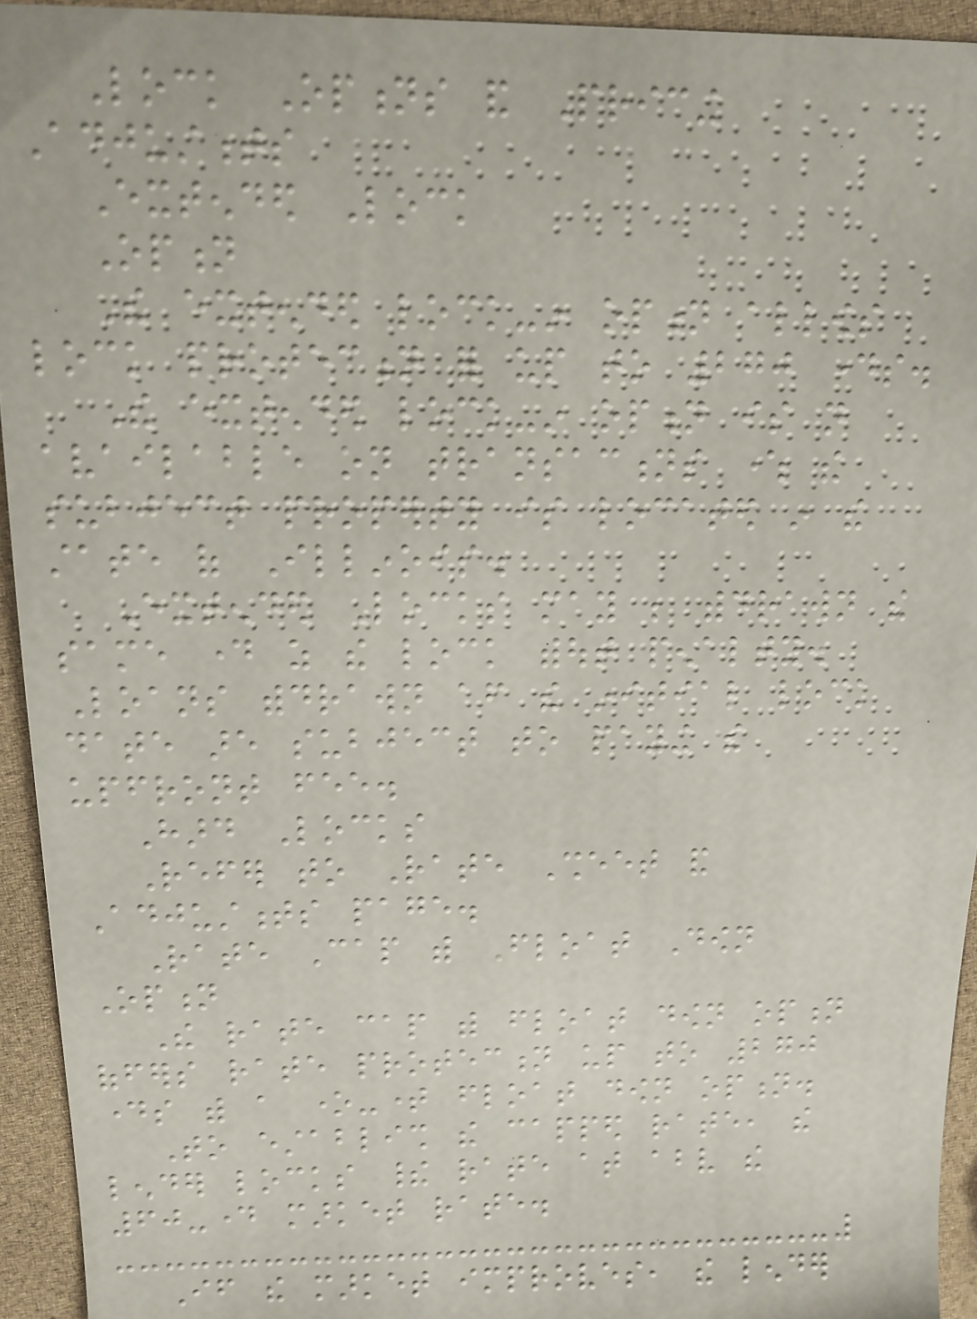Lock Options and Pricing
Adjustments
Extended Lock
Option
The extended lock-in option allows
lock protection for up to 270 days.
The extended lock-in option is not
available on transactions where the
subject property is located in the
state of Illinois.
Extended Locks may be withdrawn the
same day as the lock without penalty.
Loans withdrawn after the initial lock
date are subject to paying the
upfront fee.
Hard Locks
Refer to Rate Sheet and
Adjustments page.
Rate Cap with Float Down
Option
The rate cap with float down option
offers rate protection up to 270
days with a one-time float down option.
To establish the capped rate, the
lender locks their rate at above the
60-day market rate.
If the market improves, the lender
